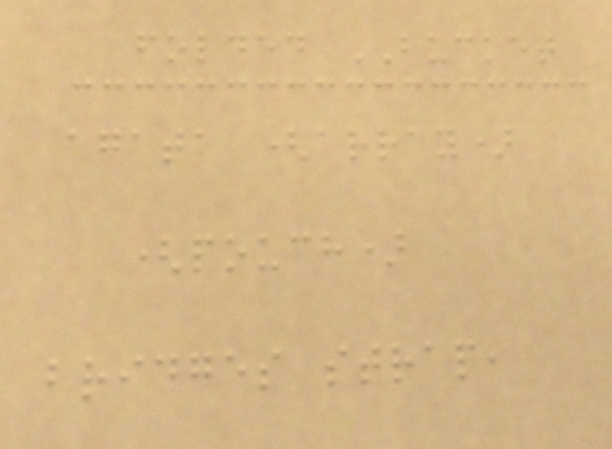folded BUCKET
agata (array)
(pouch)
bridges strap,
